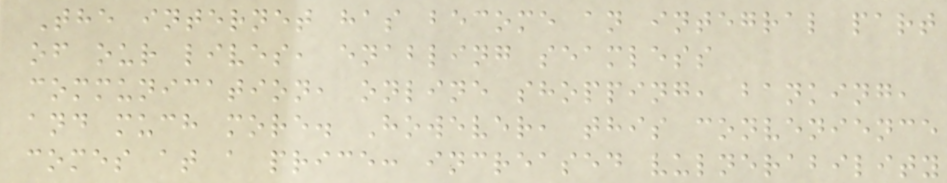The internet has become an integral part
of our lives, enabling seamless
communication, online shopping, banking,
and much more. However, this convenience
comes at a price: increased vulnerability
